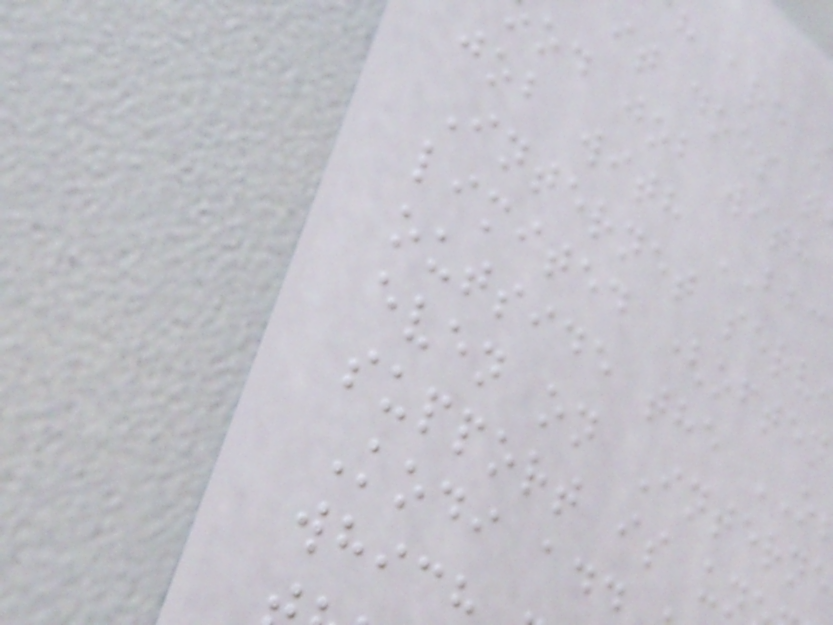od job with
job with BBC
Internet serv
limited (often
outside the
even on Interne
support is un
